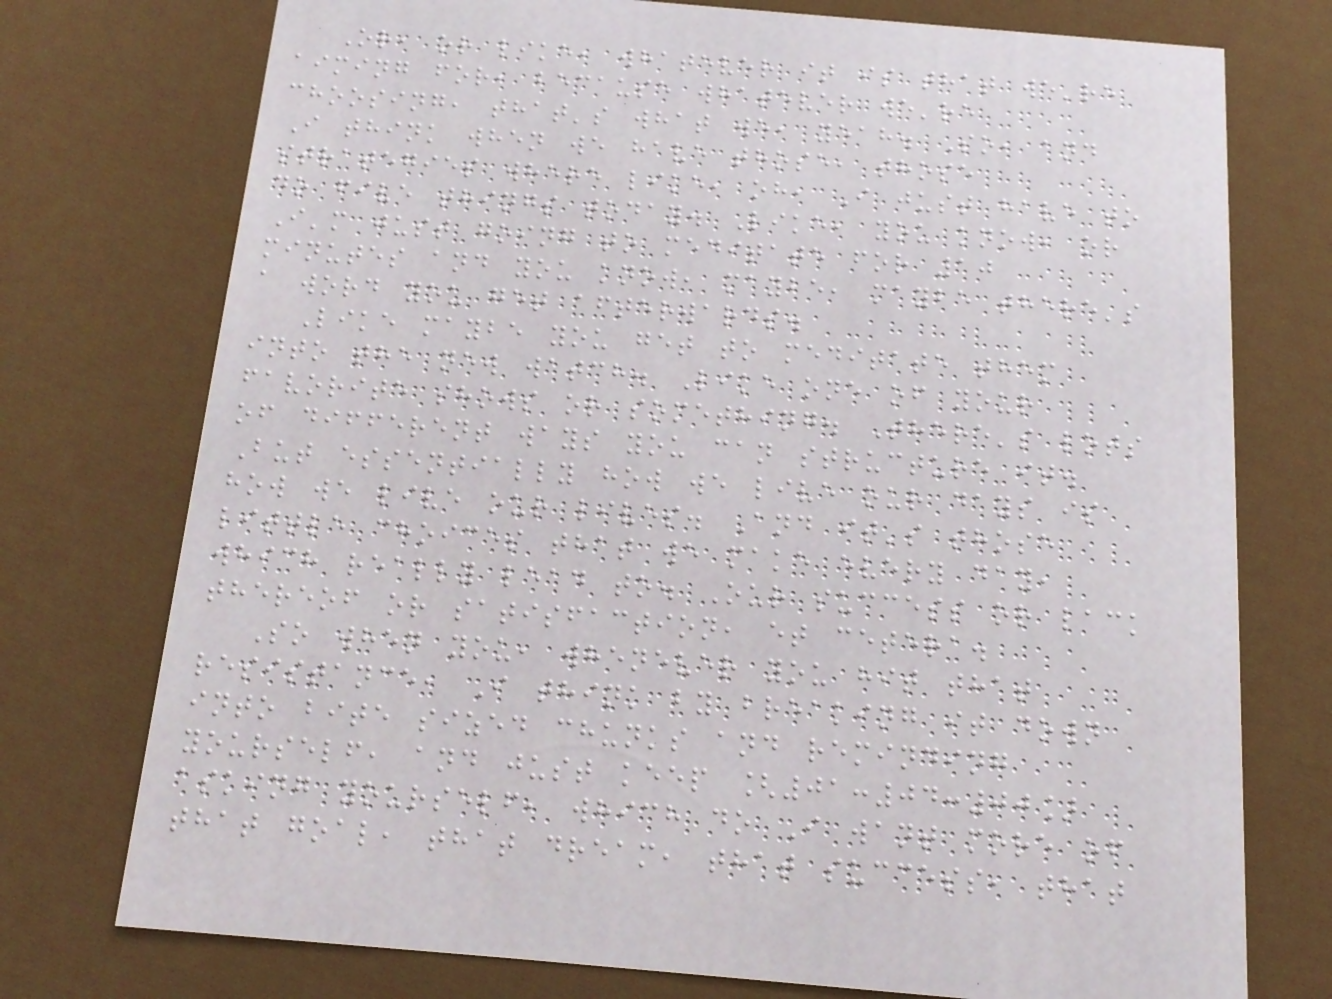Or, or like, whatever it is that we're
aiming for, because whatever we're
choosing, that's what we, yeah. So, and
I think when we have those, those
strategies where like, oh, I just have to
do five things today. Like, you know, or
I'm just going to meditate for 10
minutes and you know, maybe, maybe there's
a word you get afterwards.
Like maybe you get to meditate them
into the new watch. Like one of your
favorite shows or something. There's lots
of different ways you can structure it.
But essentially how we live our days is
how we live our lives. And it's those
little choices that we make every day,
which really lead to. Our success or lack
thereof or satisfaction, et cetera.
So when you, whenever you hit that
resistance, I think by breaking it down
into bite sized chunks and reminding
yourself, and just keep [01:04:00]
asking yourself, which do I want more of
that goal, that dream, that success, that
